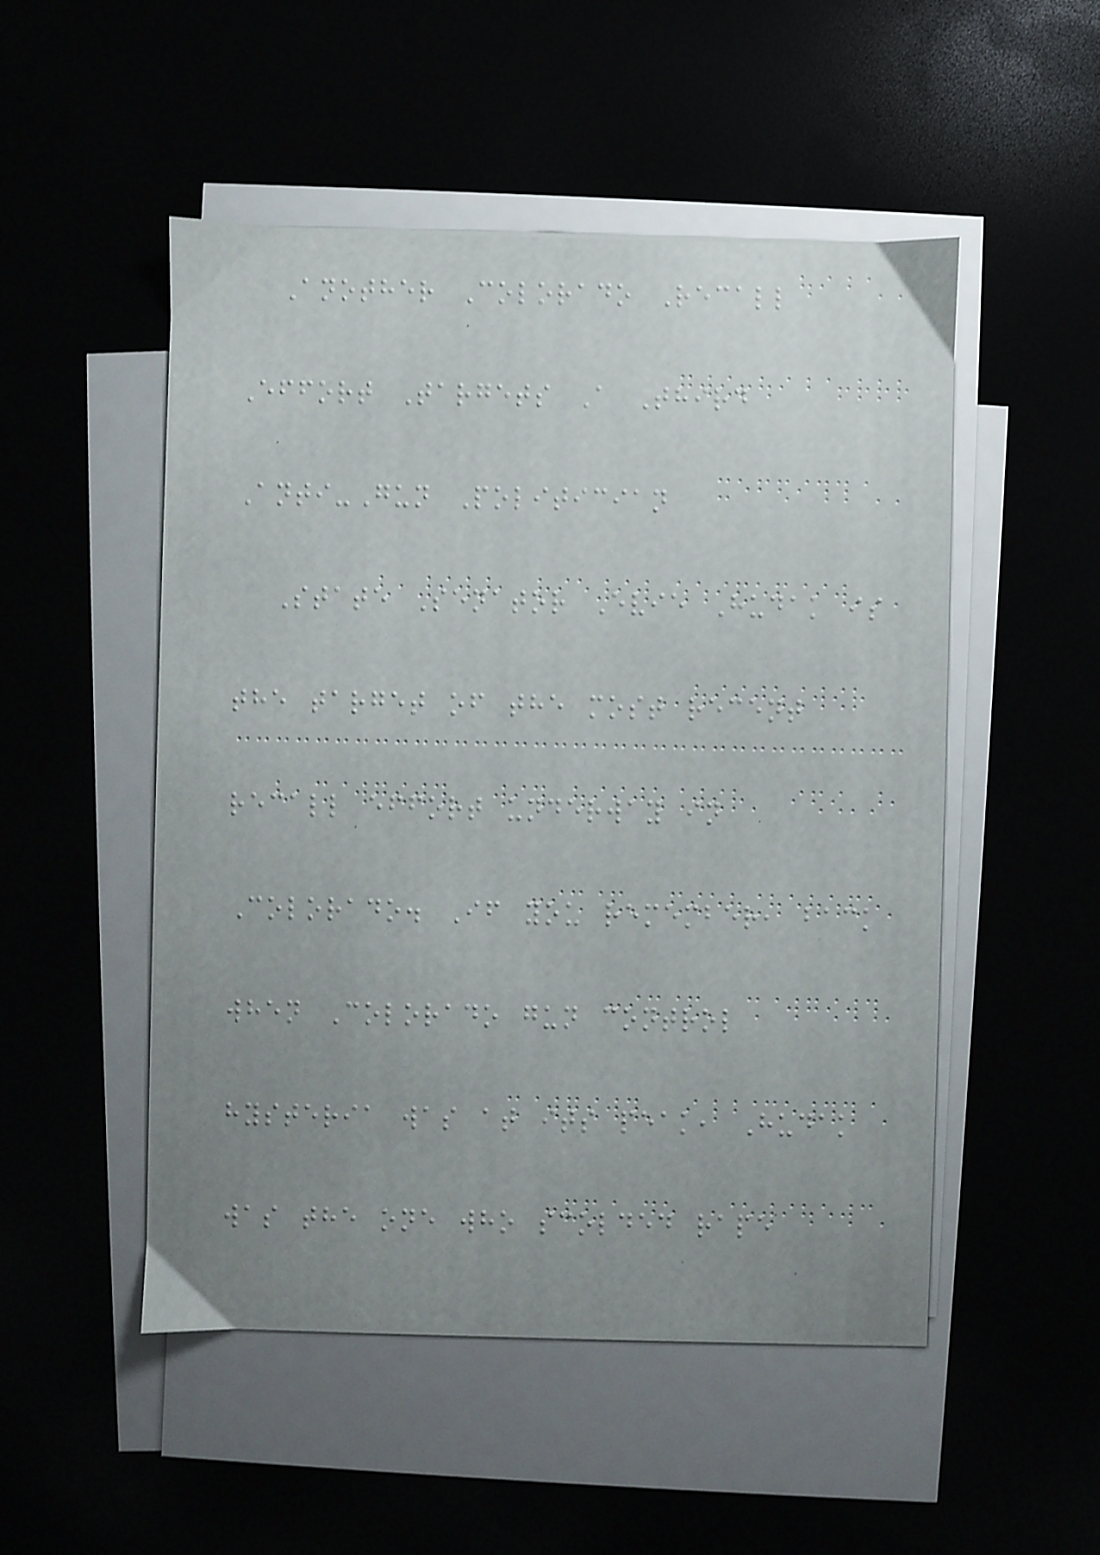Another Colorado Recall
Effort Targets A Third
Anti-Gun Politician
State Senator Evie Hudak is
the target of the most recent
recall effort underway in
Colorado. If you remember, back
when Colorado gun control
hysteria was at its peak, Hudak
was the one who scolded rape
